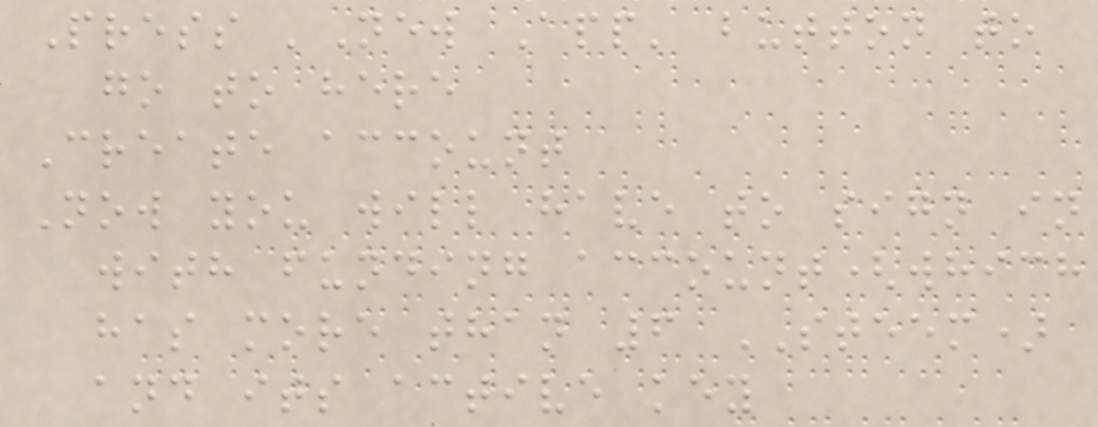Press 'New App' button to
go to here
Create account
Now you will have to sign in
with funding account(which
has more than 6 STEEM)
and its active key
